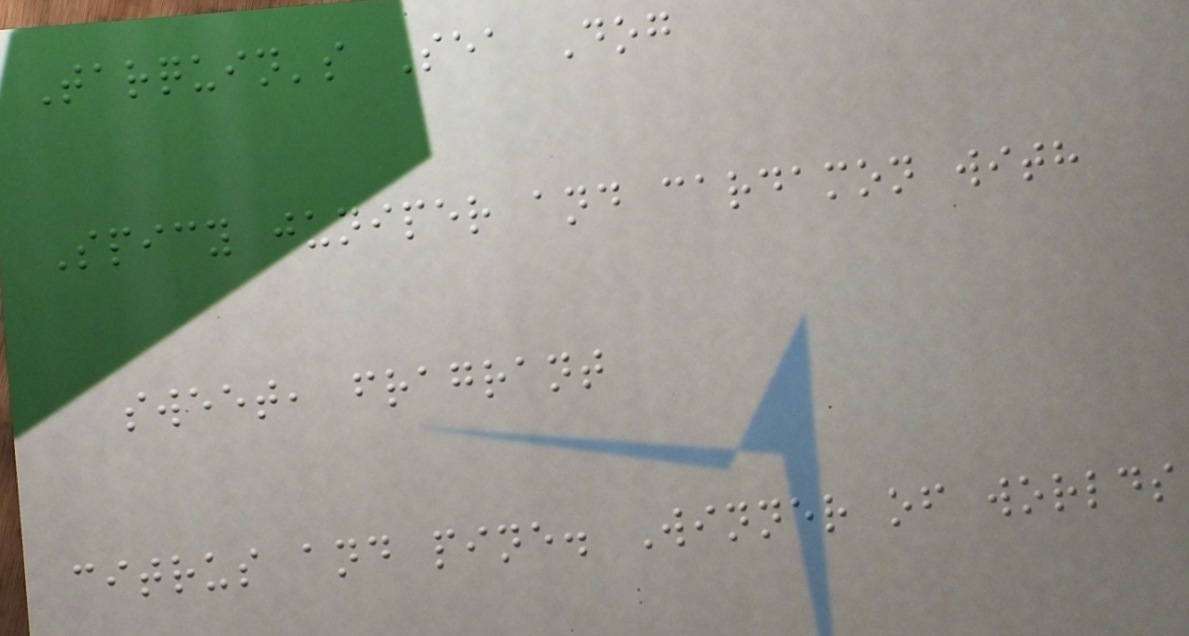Tarquin's Sea Dog
Spicy juniper and cardamon with
sweet, fragrant
citrus and pine. Winner of worlds
